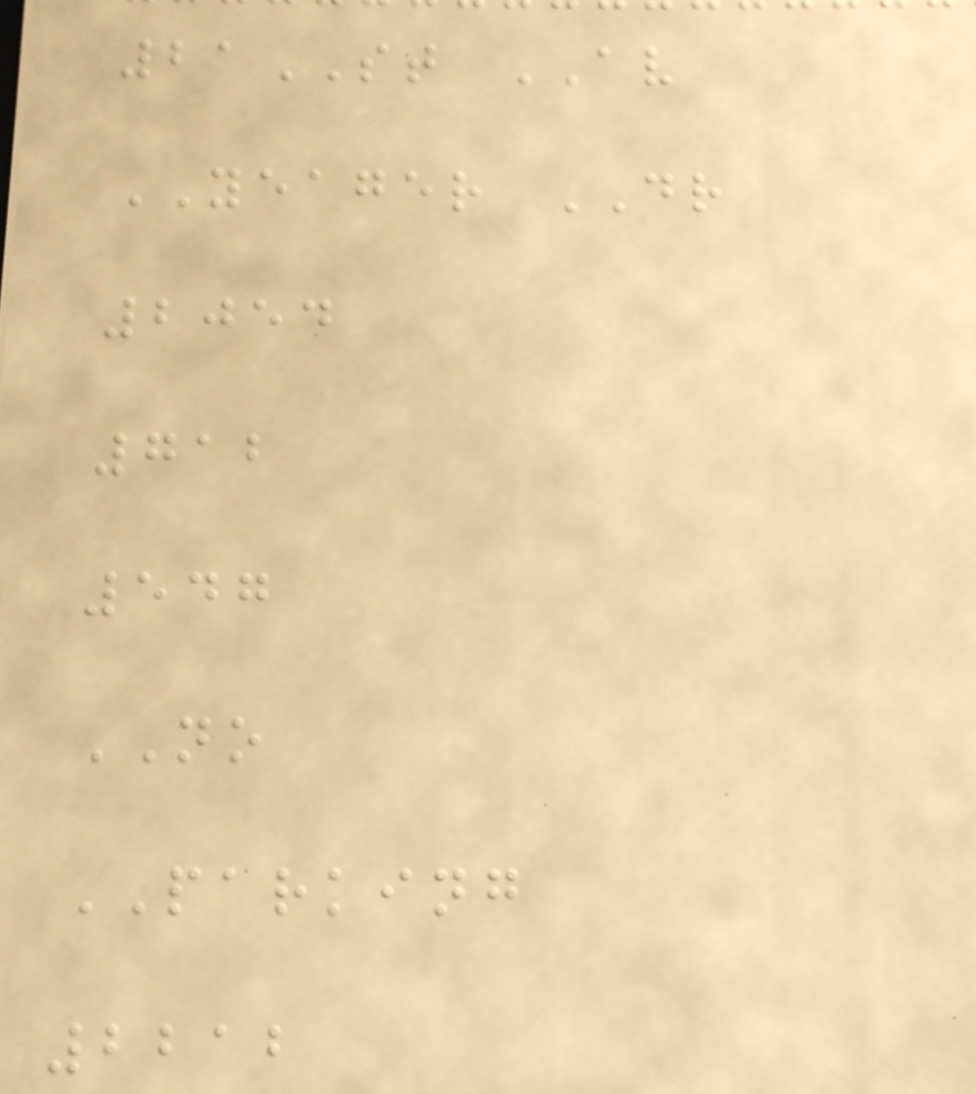21ST AV
YEAGER DR
2054
712
547
NO
PARKING
2212
